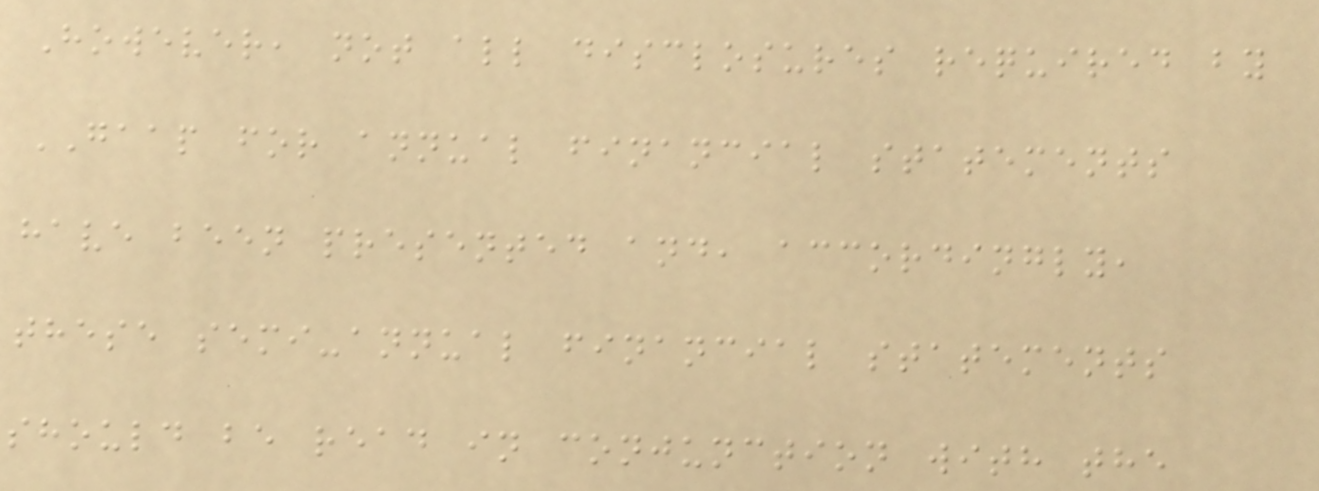However, not all disclosures required by
GAAP for annual financial statements
have been presented and, accordingly,
these semi-annual financial statements
should be read in conjunction with the
